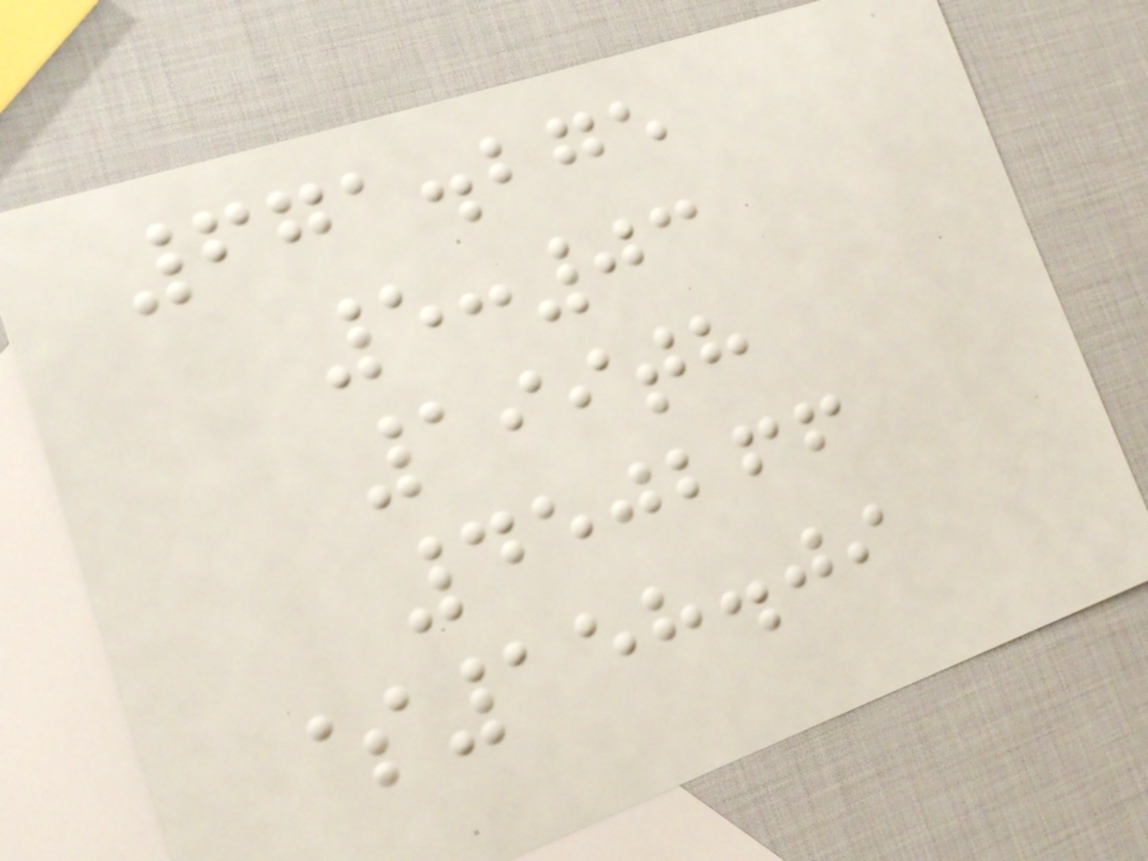671.275
5:03
199th
450266
$158.09
